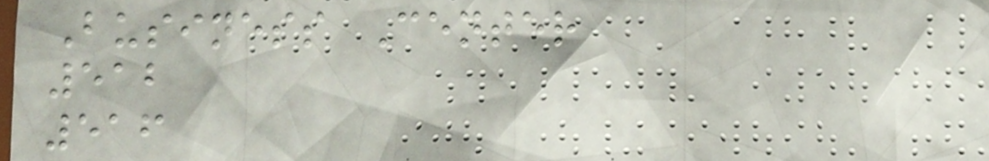Business Center
512
516
